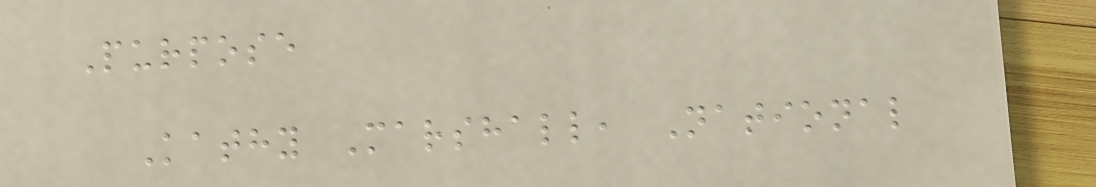Purpose
Kathy Marshall, National
